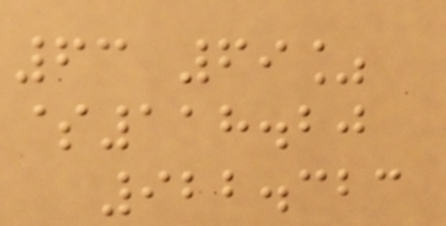63 69%
$118.20
922.323
